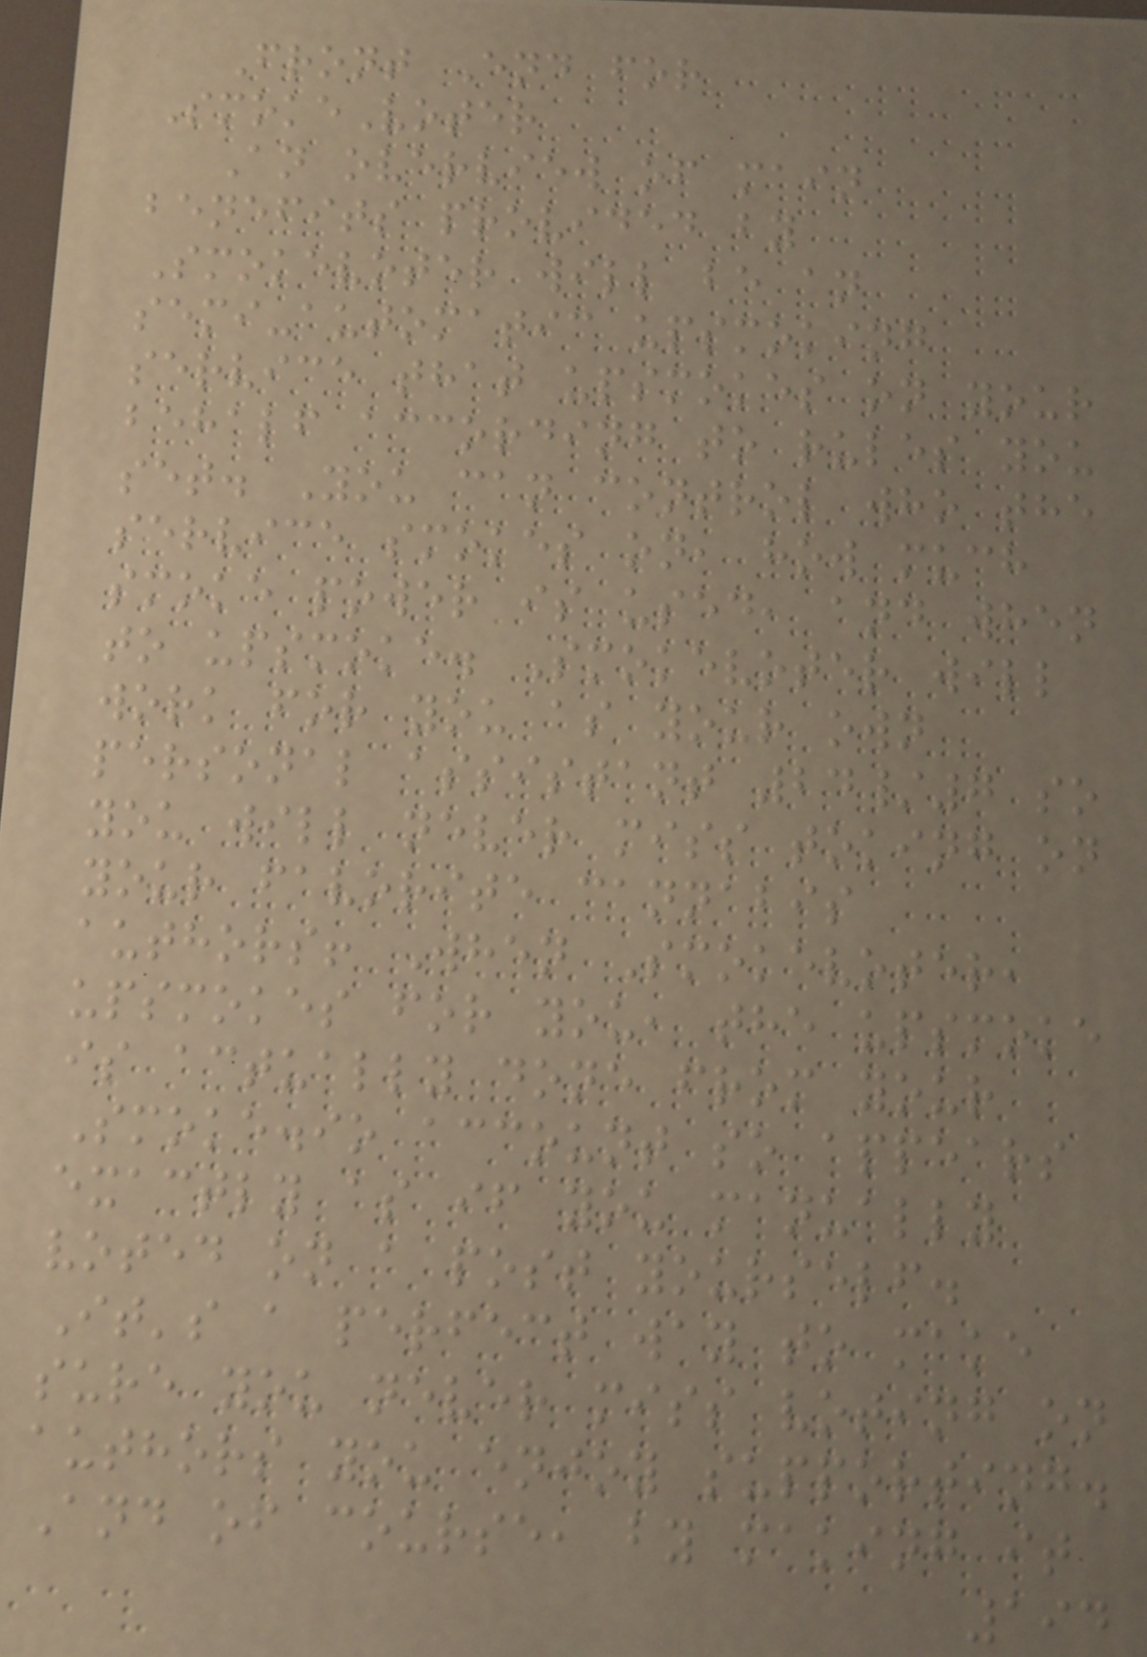Front End for
SmokeVoter
An overview of main
benefits provided by
Smokevoter will be an
semi-automatic upsmoking
service that upsmokes on your
behalf according to rules you
set. You can control who the
service smokes on, how much
smoke power is used, and when
to upsmoke. Smokevoter will
work for you as your own
personal assistant 24/7 so
you will never miss toking on
your favorite cannabis
authors! When Smokevoter,
upsmokes for you, the upsmoke
is actually done from your
Smoke.io account so appears
exactly as if you manually
voted on a post yourself.
It's a perfect way to make
sure you never miss voting on
authors you enjoy supporting.
And of course, by making it
194
